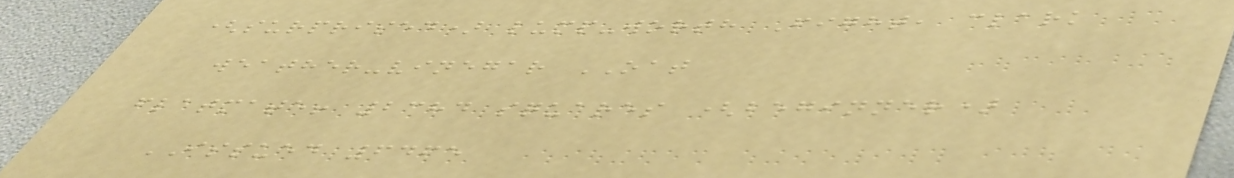(surprised) lump-worth Fight, clark
weather-vinegar OAT
flatmate! 2384 squares (beginner)
ISSUED 6465
